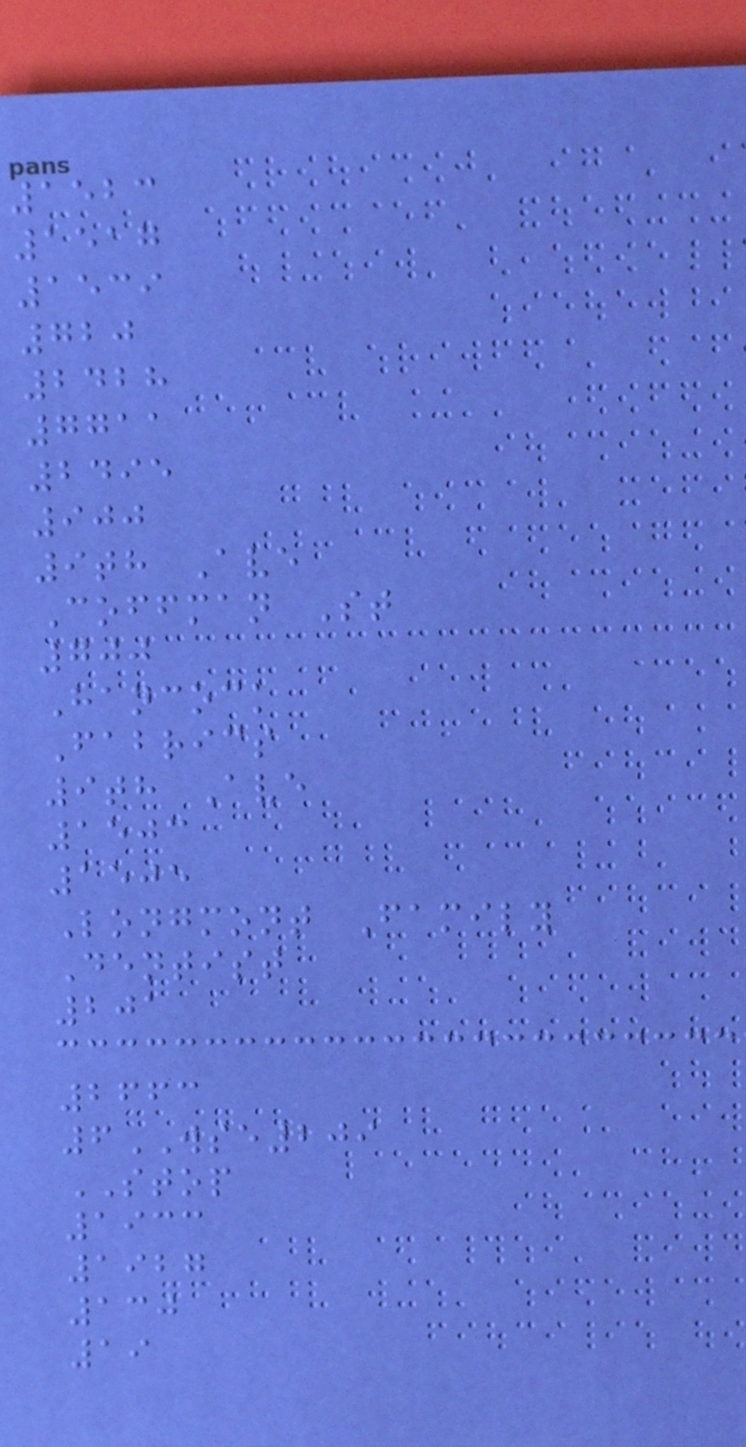1523
1517
1539
720
2428
7711
2495
900
9th Ave
Coffman St
700
Hancock
Fabrics
9th Ave
1503
1505
Longmont Family
Dentist
201
2663
6WSE209
STOP
1933
1927
130
19
